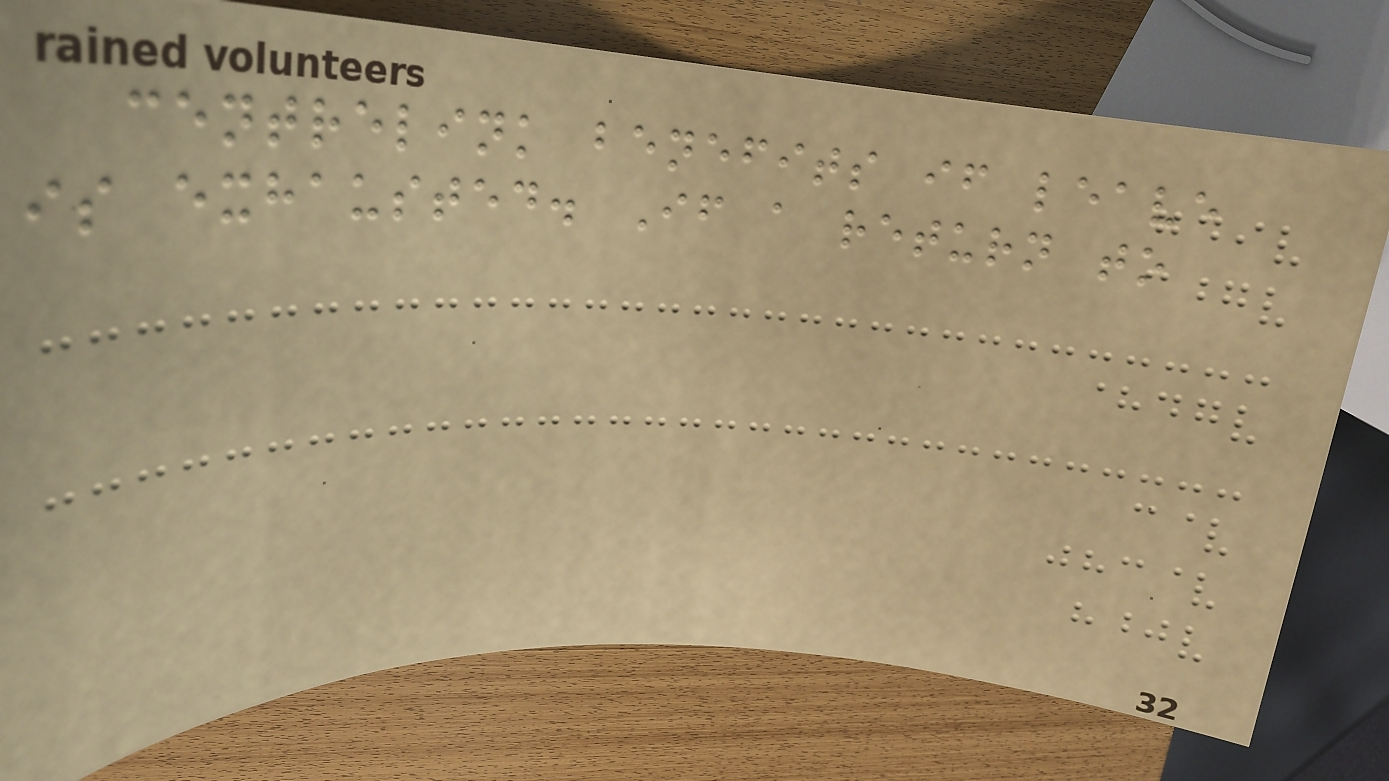centrelink benefits if leave
is exhausted. If a return to
